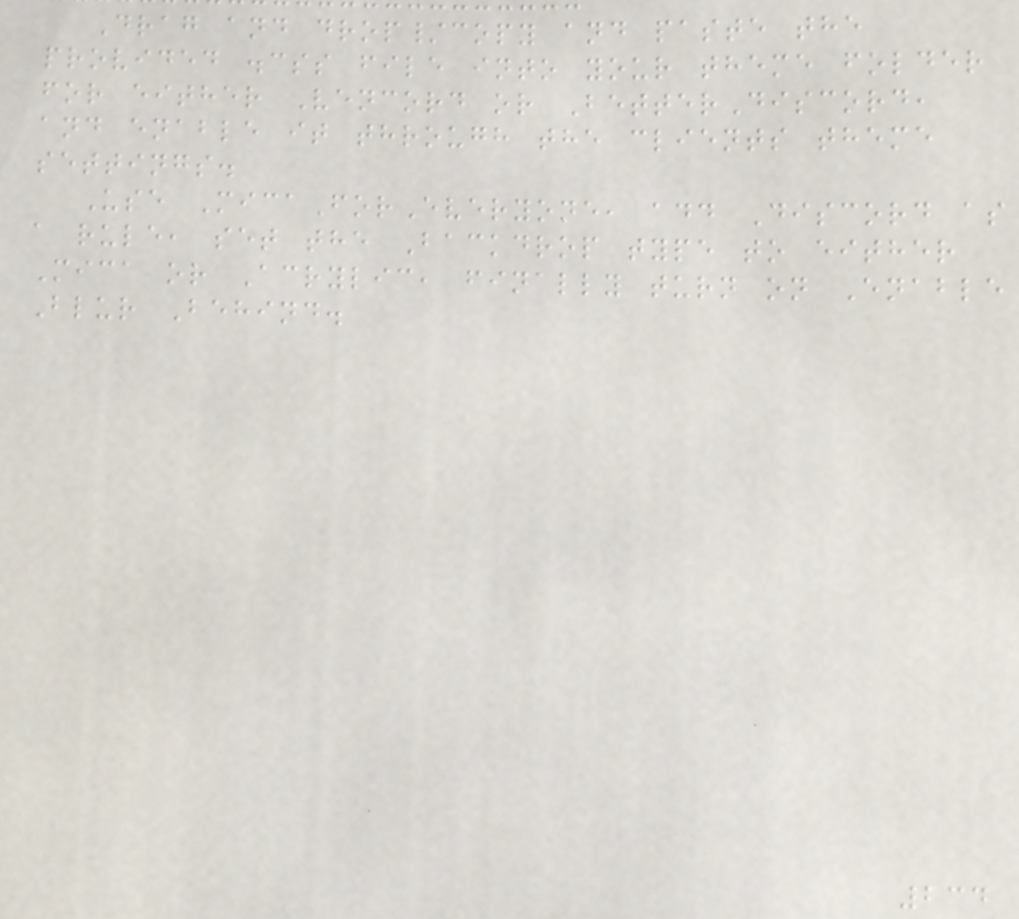Drag and drop/copy and paste the
provided .css file into your theme folder
for either Vencord or BetterDiscord,
and enable it through the clients theme
settings.
Use MicaForEveryone, add Discord as
a rule, set the Backdrop type to either
Mica or Acrylic, finally turn on Enable
Blur Behind.
234
